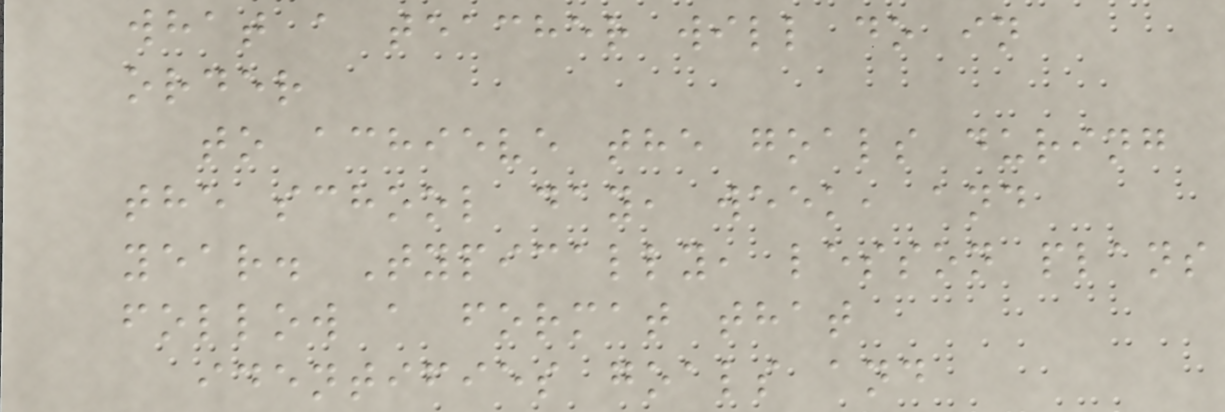what a teacher will do in
order
to achieve the goals during
the school day, week, and
year. Typically, lesson plans
follow a format that
identifies goals and
